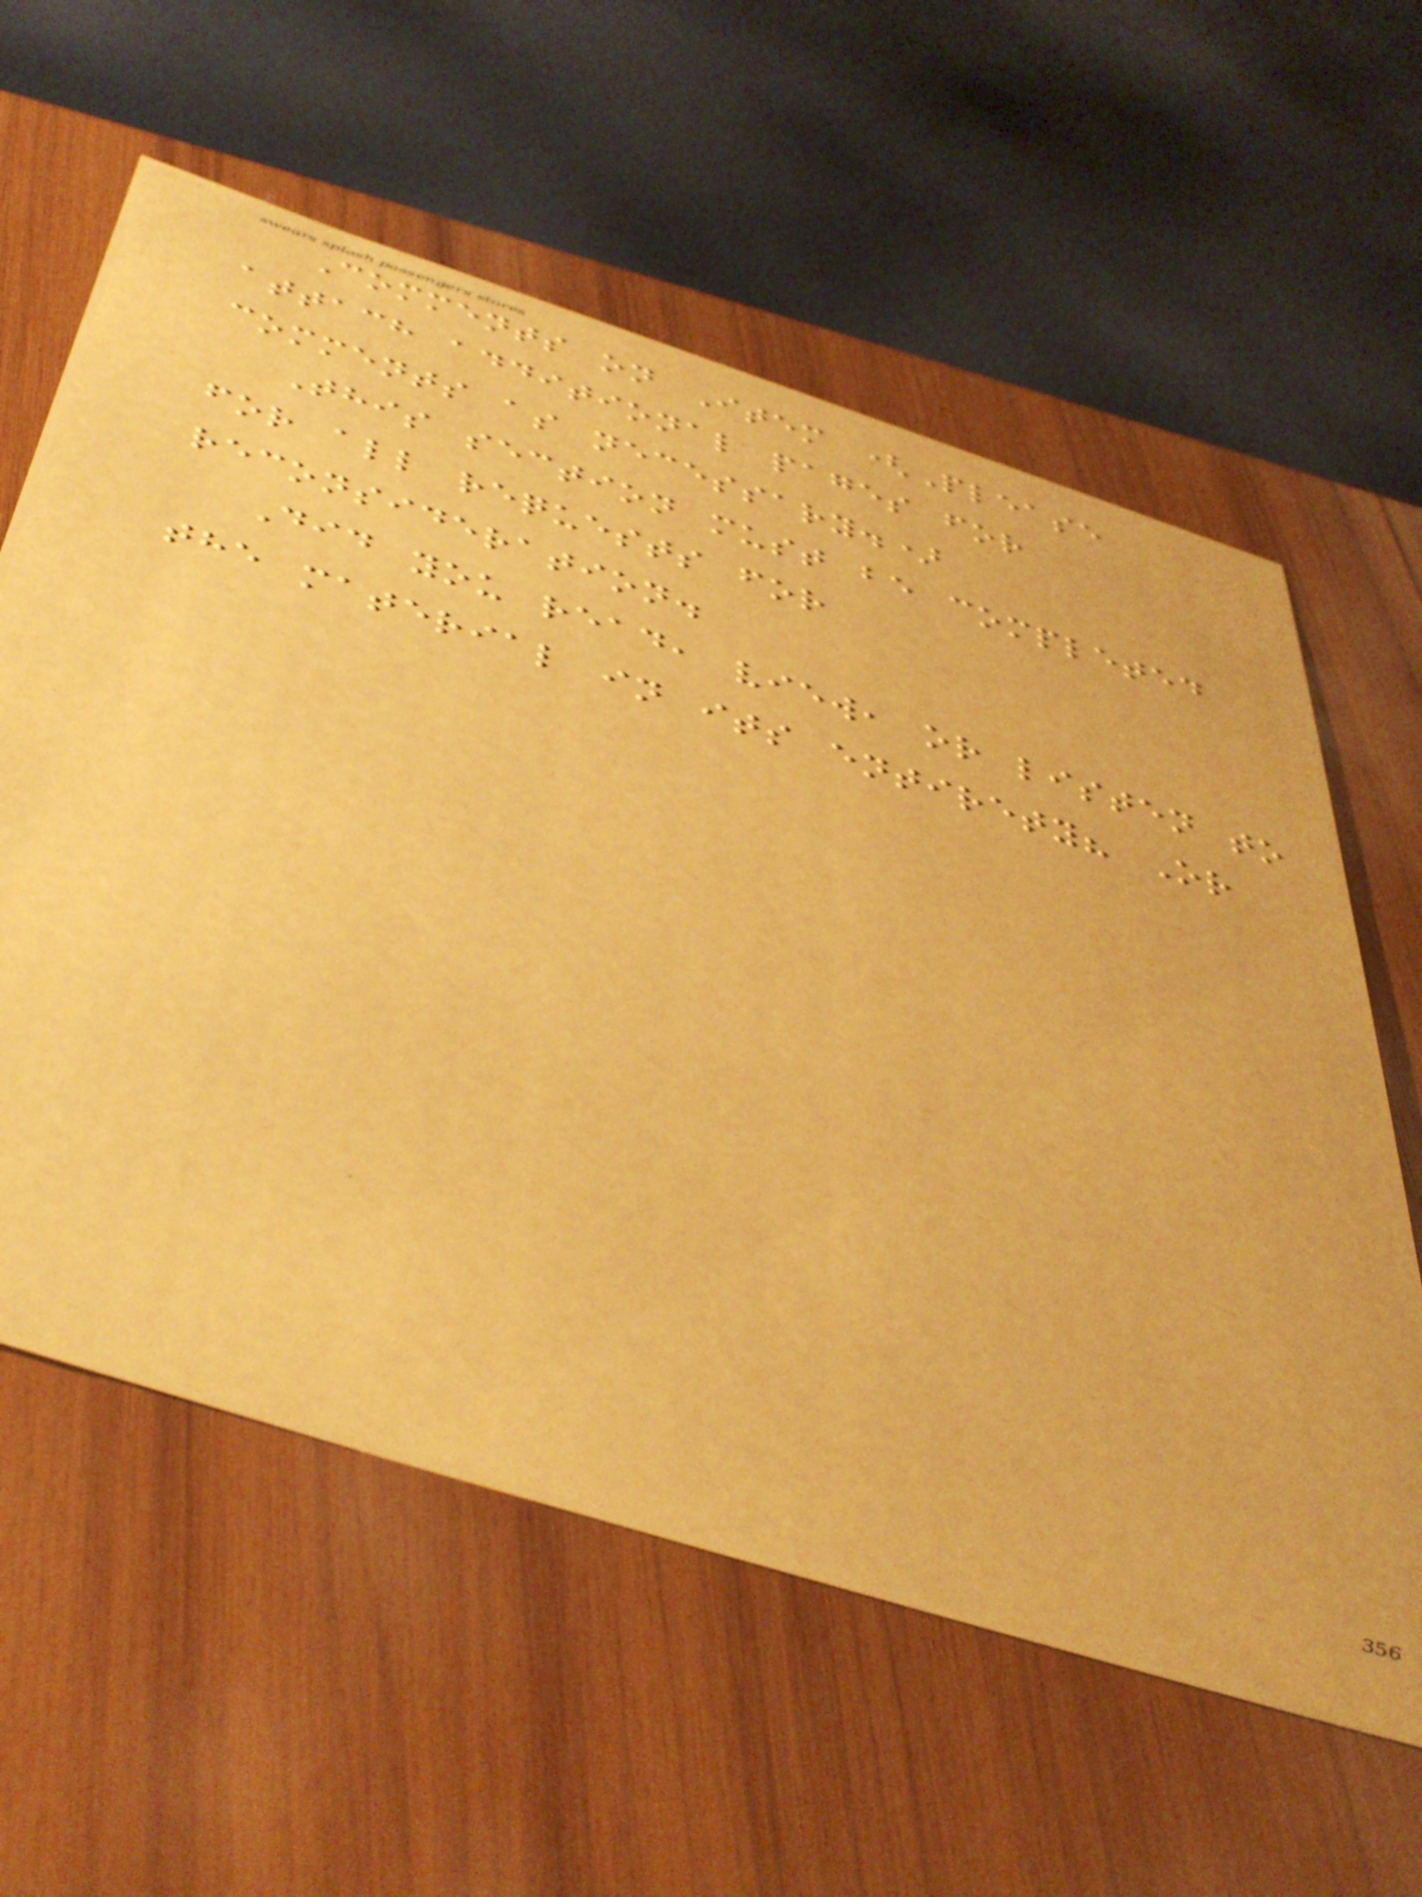Comments on Item (Please
attach additional pages for
comments as necessary.)
This section must be completed
for all requests for
reconsideration.
Did you read, view, or listen to
the material in its entirety? Or
